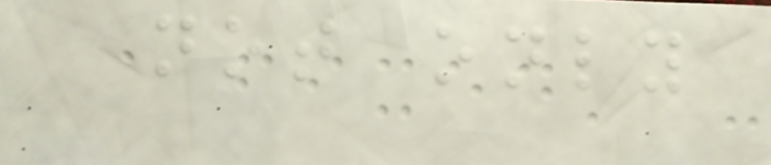not only
